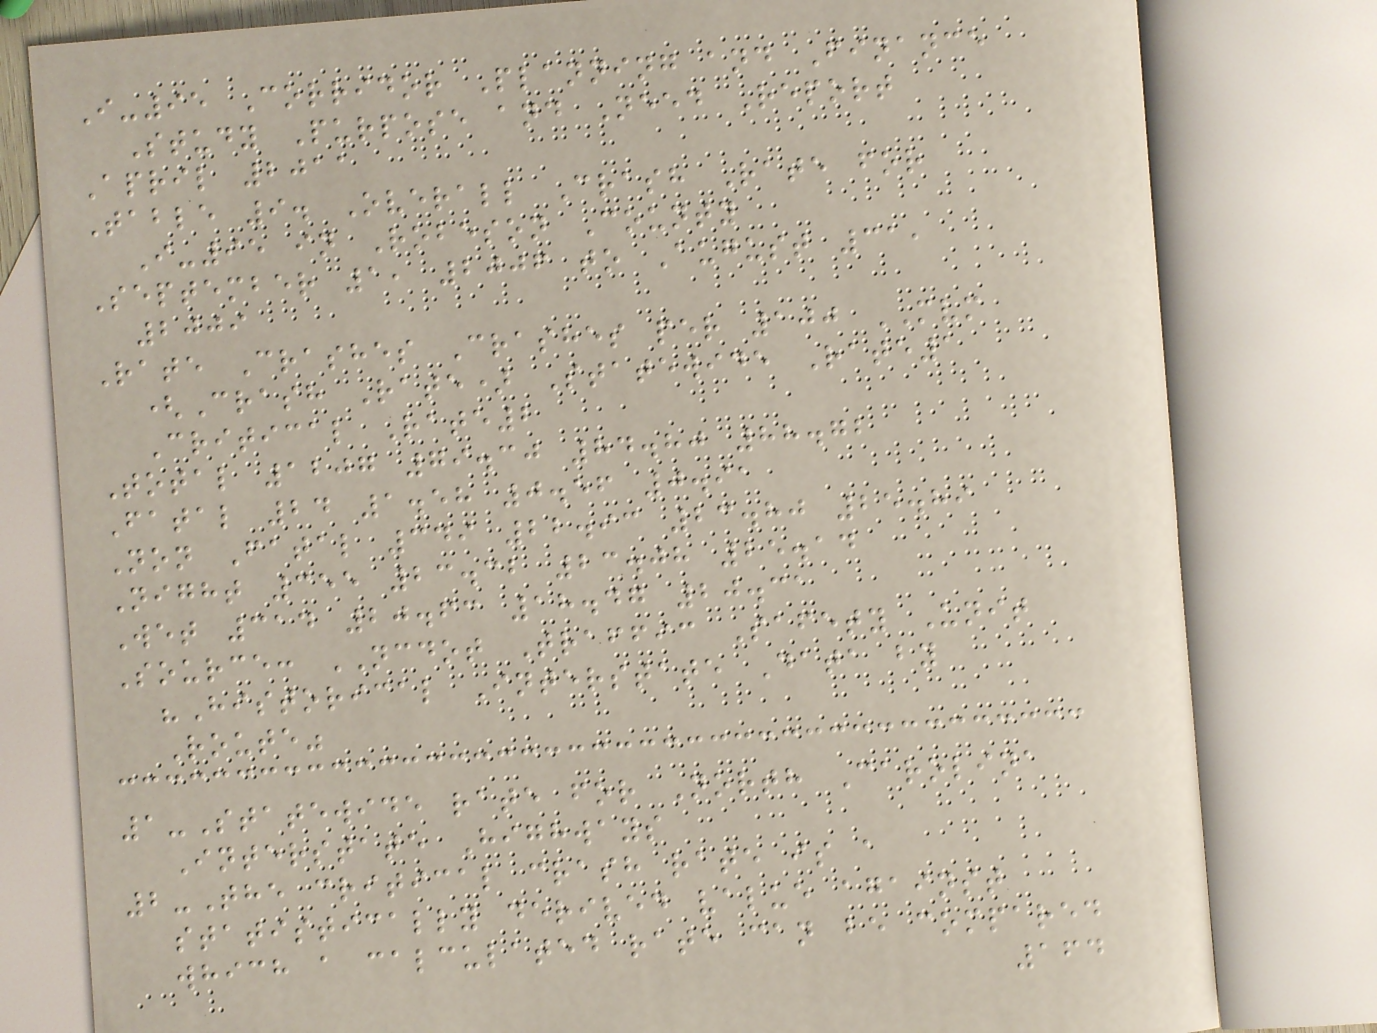I-95 Corridor Planning and Finance
Study Purpose and Need Report
April 2011
Table 9. Overall Crash Rate for
I-95 in Robeson County
September 1, 2006 to August 31,
2009
Rate Crashes Crashes per 100 MVM
(Crash Rate) Statewide Rate1
Critical Rate2
Total 1207 79.30 84.80 88.72
Fatal 24 1.58 0.56 0.91
Non Fatal 349 22.93 23.80 25.89
Night 355 23.32 23.08 25.14
Wet 314 20.63 18.47 20.31
Source: NCDOT Traffic Safety Unit
"Historical Interstate Data by
Route"
1-Statewide rate for North Carolina
Interstate Highways
2-The critical crash rate is a
statistically derived value against
which a calculated rate can be compared
164
